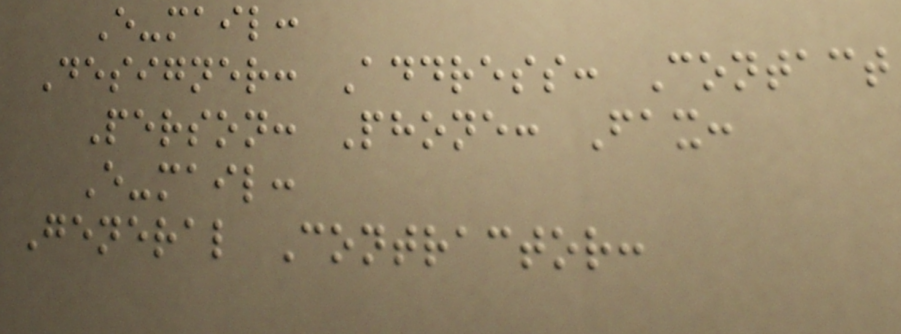E-mail:
Designer: Address: Contact
Person: Phone: Fax:
E-mail:
General Contractor:
